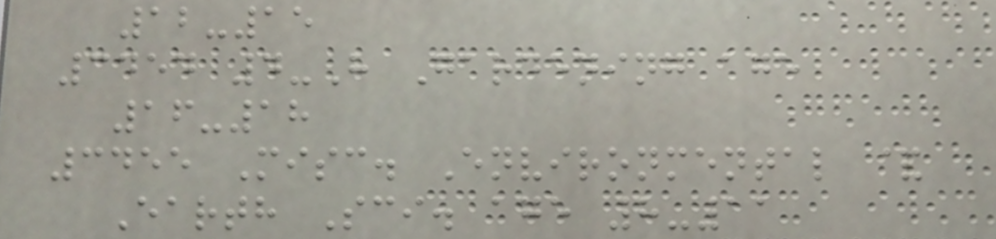12-15
3454 4-H Gardening age
16-18
3455 Misc. Environmental &
Earth Sci. age 8-11
